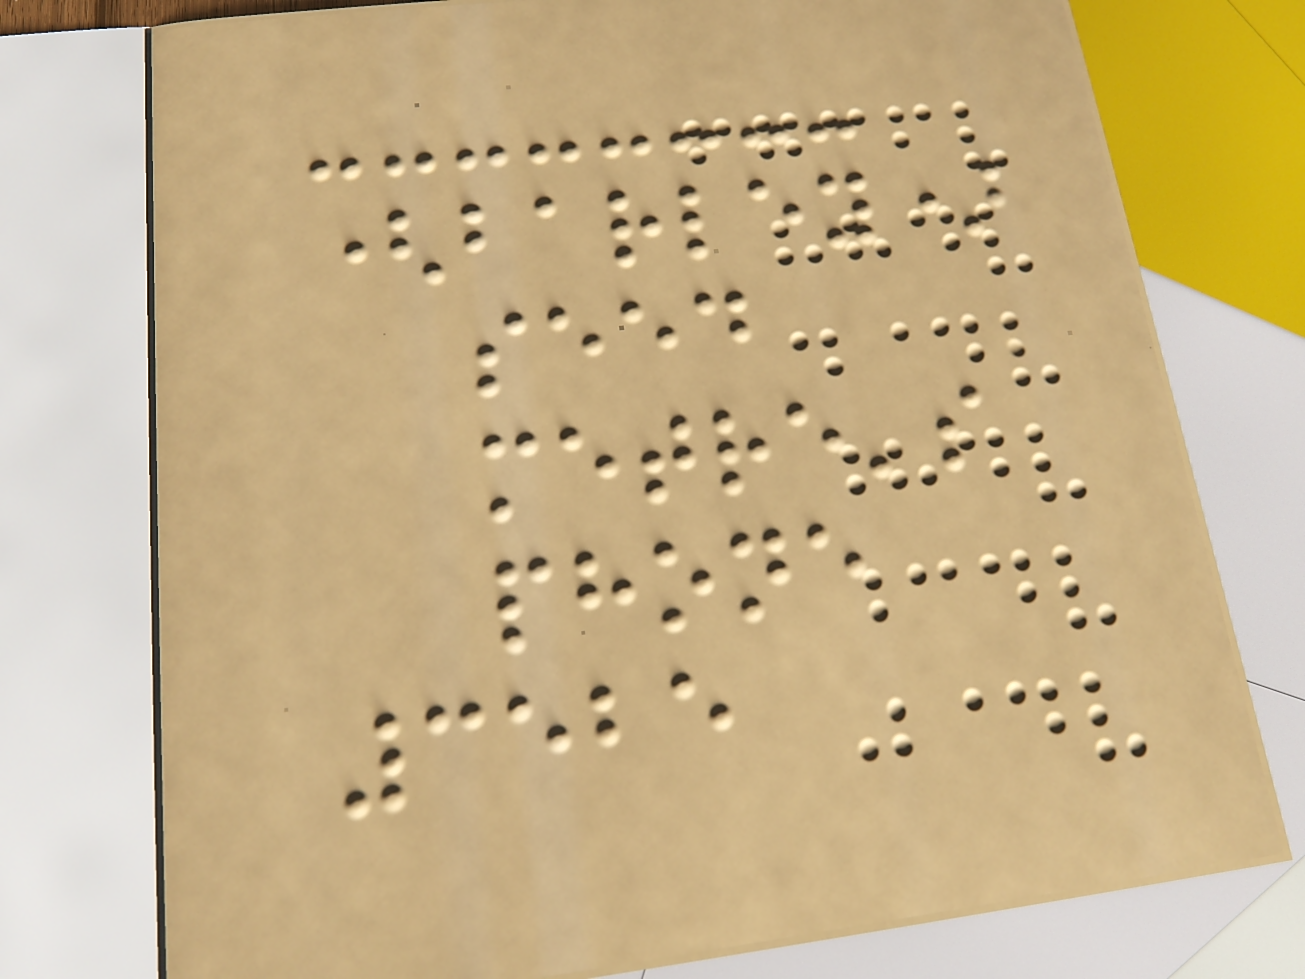(barley)
seed
metre's
phone
3525
